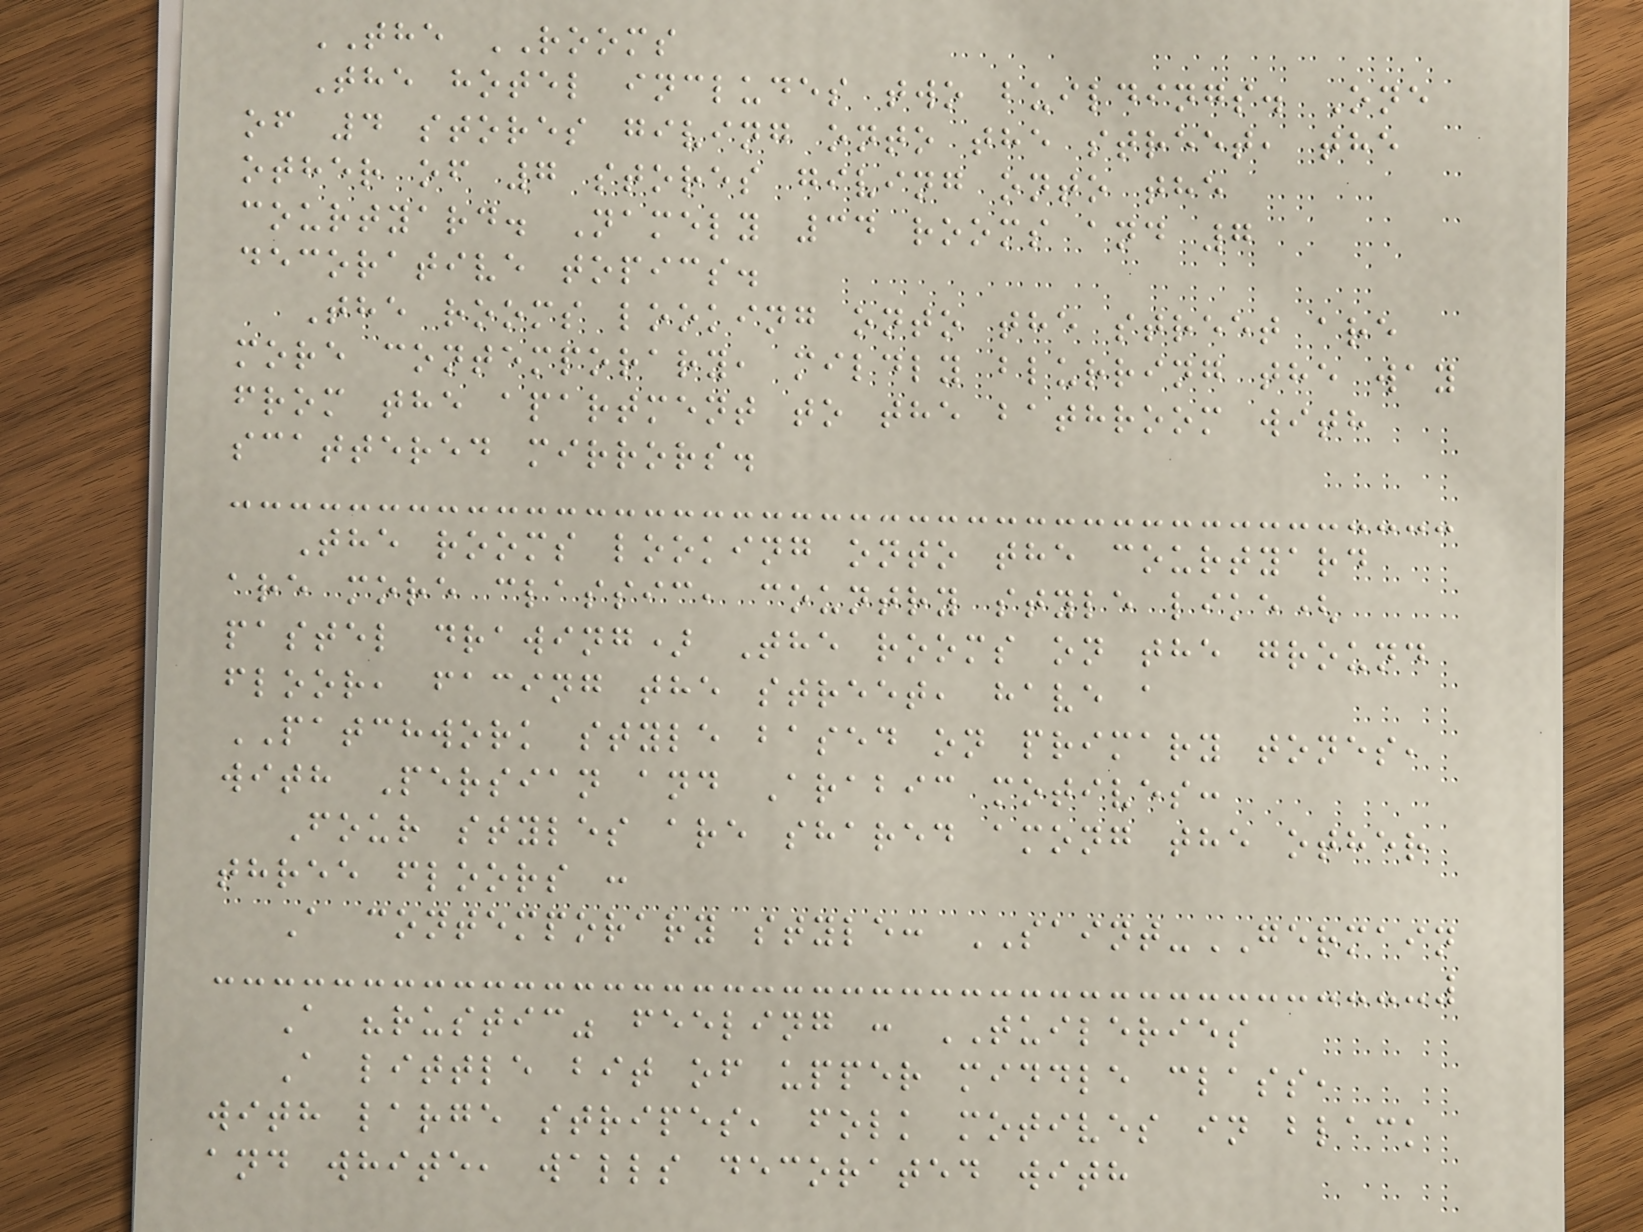THE ROOMS
The hotel includes two buildings. One
of 4 stores giving onto the street, the
other of 7 stores giving onto the
courtyard. Namely 34 rooms and 7
decorative topics.
The rooms looking onto the street are
more contemporary, mildly blurring the way
from the apartment to the bathroom with
scattered mirrors.
The rooms looking onto the courtyard
are more classic, country style like(
pastel drawing) The rooms on the ground
floor, facing the street, have a
PATCHWORK style based on primary tones,
with Persian and Arabic motives:
Four styles are shared among the other
three floors :
A contemporary style: SAINT-GERMAIN
A "rustic" feeling : TUILERIES
A little bit of upper middle class,
with large stripes, folk motives in black
and white, walls decorated with
